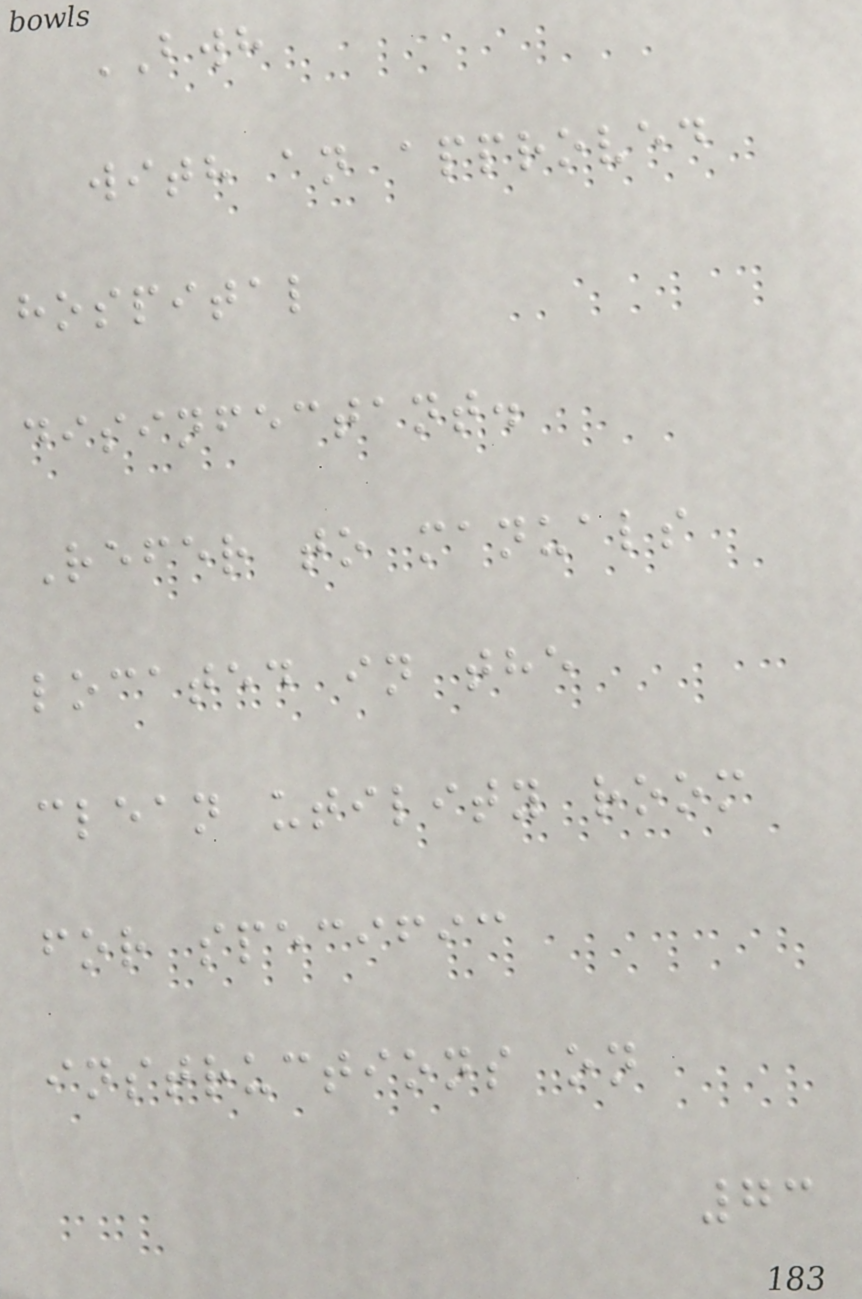BWH
with an approved
hospital
disinfectant.
Refer to manuals
located in the
clean utility room
for specific
instructions on
73
